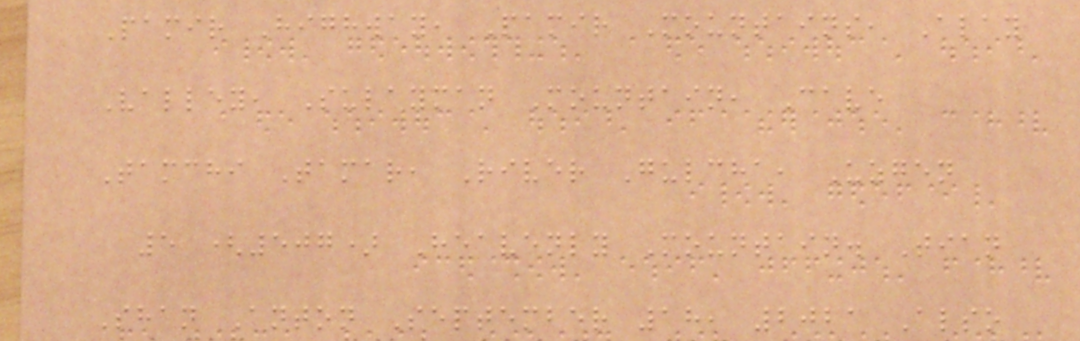Pamir Highway, Pamir Mountains, Alay
Valley, Sulayman Mountain, Cave
Tamchi Tamar, River Gulcha, Uzgen
5 (507) Heavenly Mountain. Tian
Shan Anton September 18, 2021 Also
